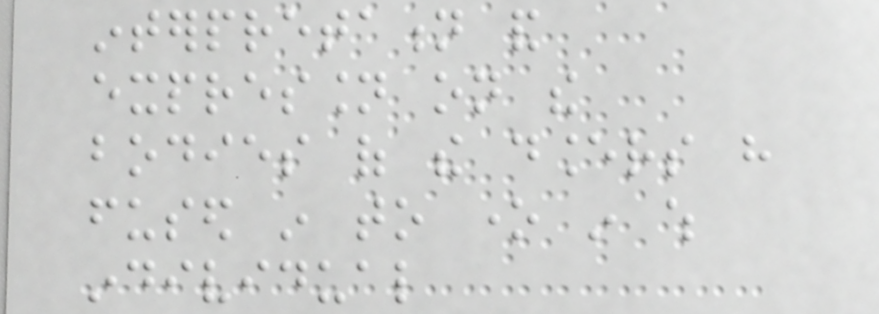interpretation and
expression on the
bodies of the dancers have
fused in to one in which
individual
